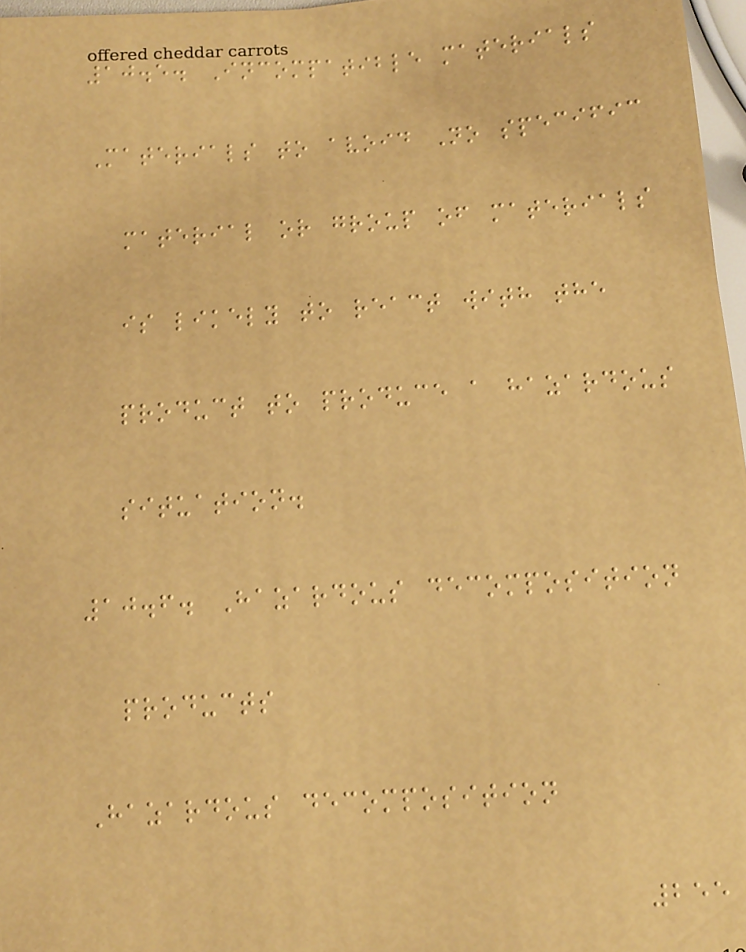10.5. Incompatible materials
Materials to avoid No specific
material or group of materials
is likely to react with the
product to produce a hazardous
situation.
10.6. Hazardous decomposition
products
Hazardous decomposition
255
